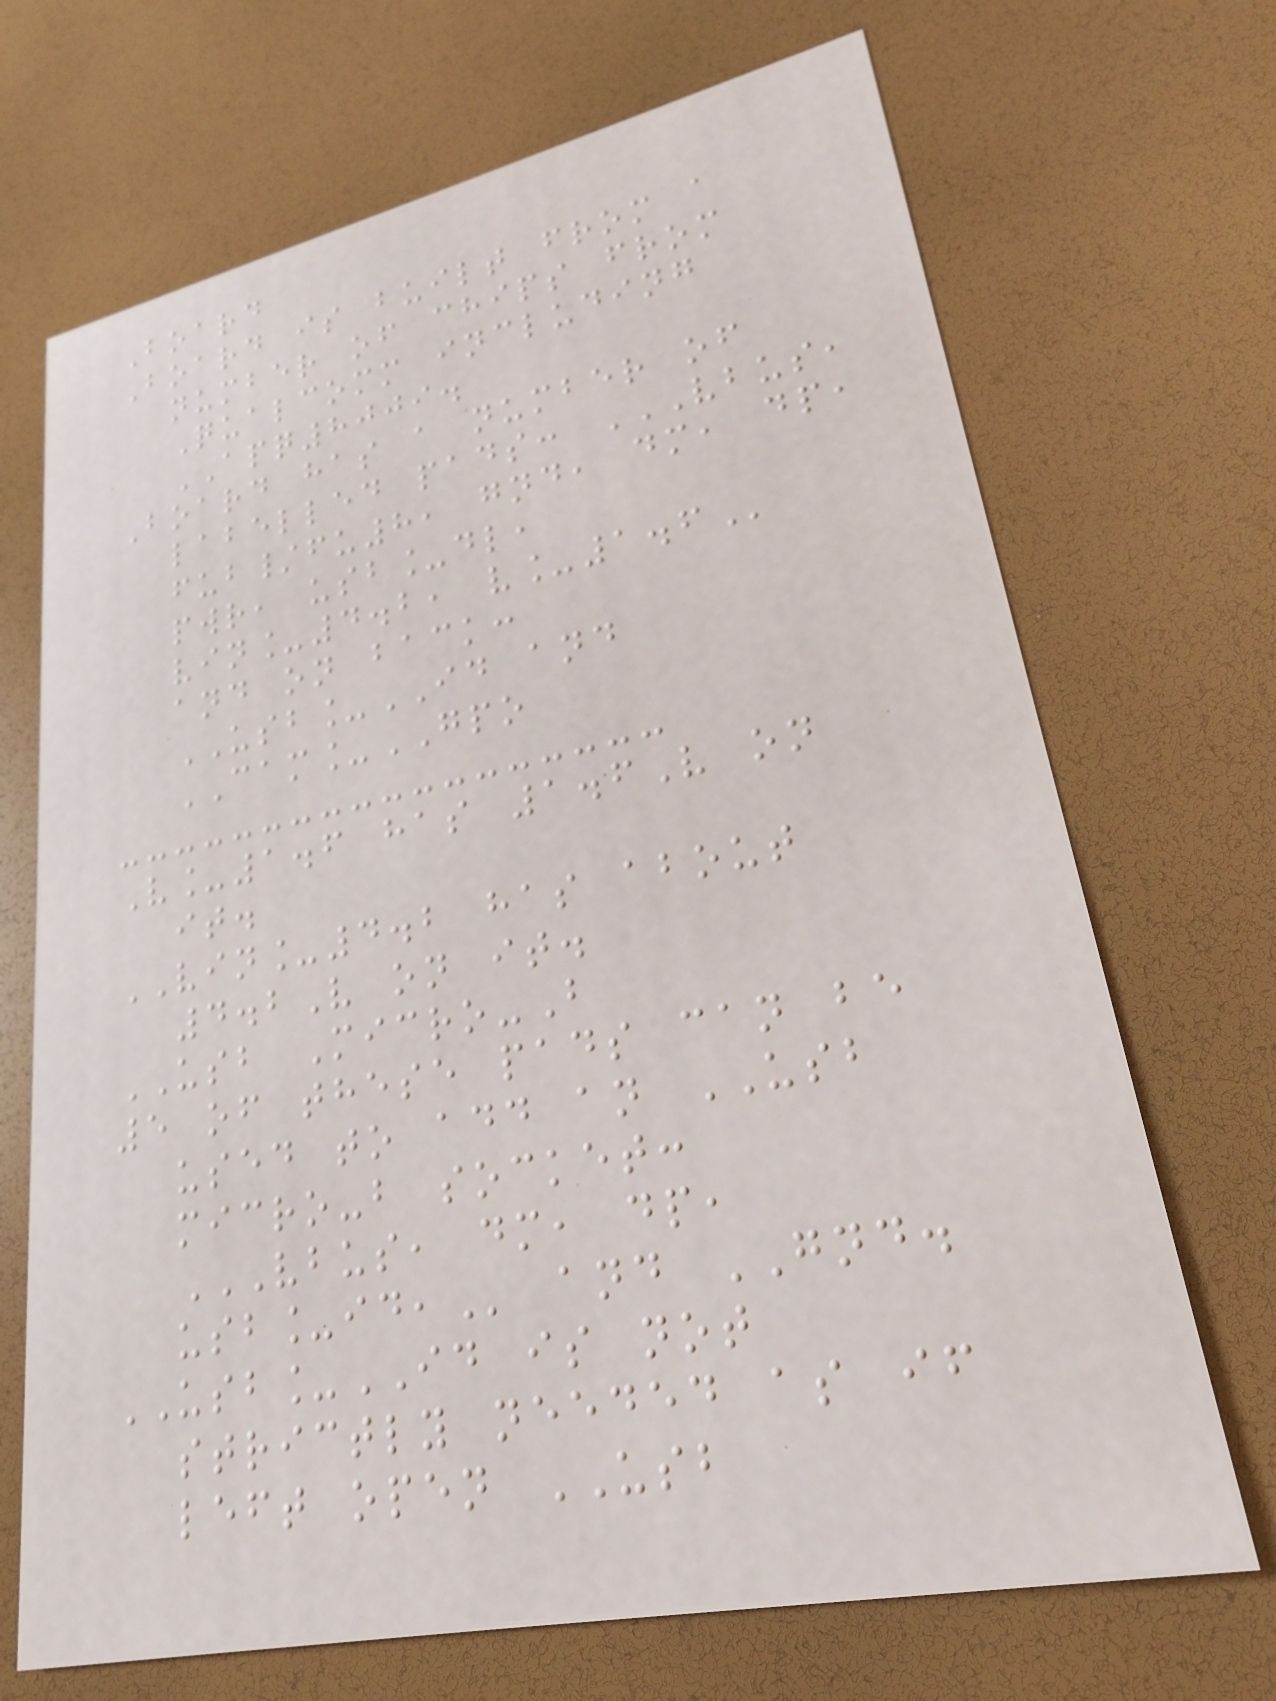Board
Board is built from a
number of chips from
Qualcomm including
APQ8009.
Board has a number of
labelled pads: VBUS,
FUB/FU8, GND, DM, DP,
PWR, USB_DL,
VIN_4.2, V_1.6
and on back:
USB_ID and
CAM_GPO
V_1.6 has 1.6V on
it.
VIN_4.2 has about
4.2V on it.
USB Micro-B
5 of these pads can be
used to add an USB
micro-b socket:
VBUS, DM, DP,
USB_ID, and GND.
USB_ID is not
strictly needed as if
left open USB
